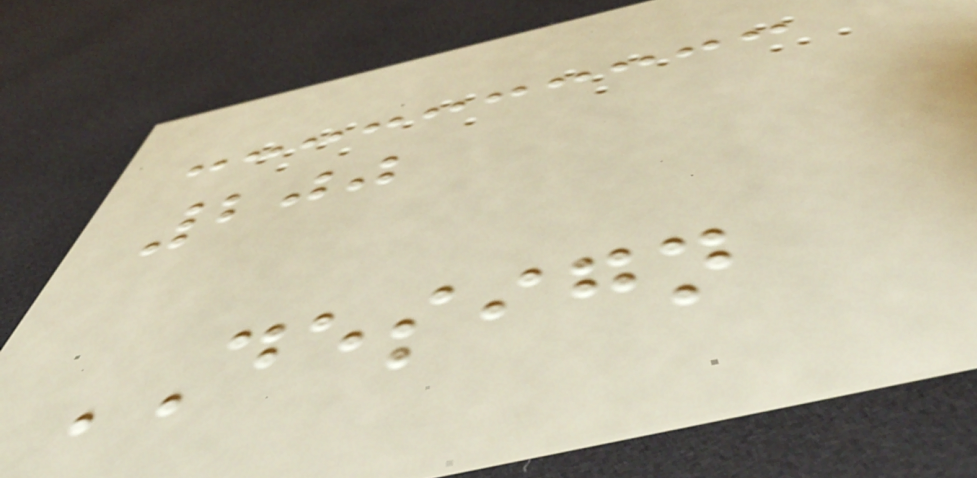200
DESIGN
